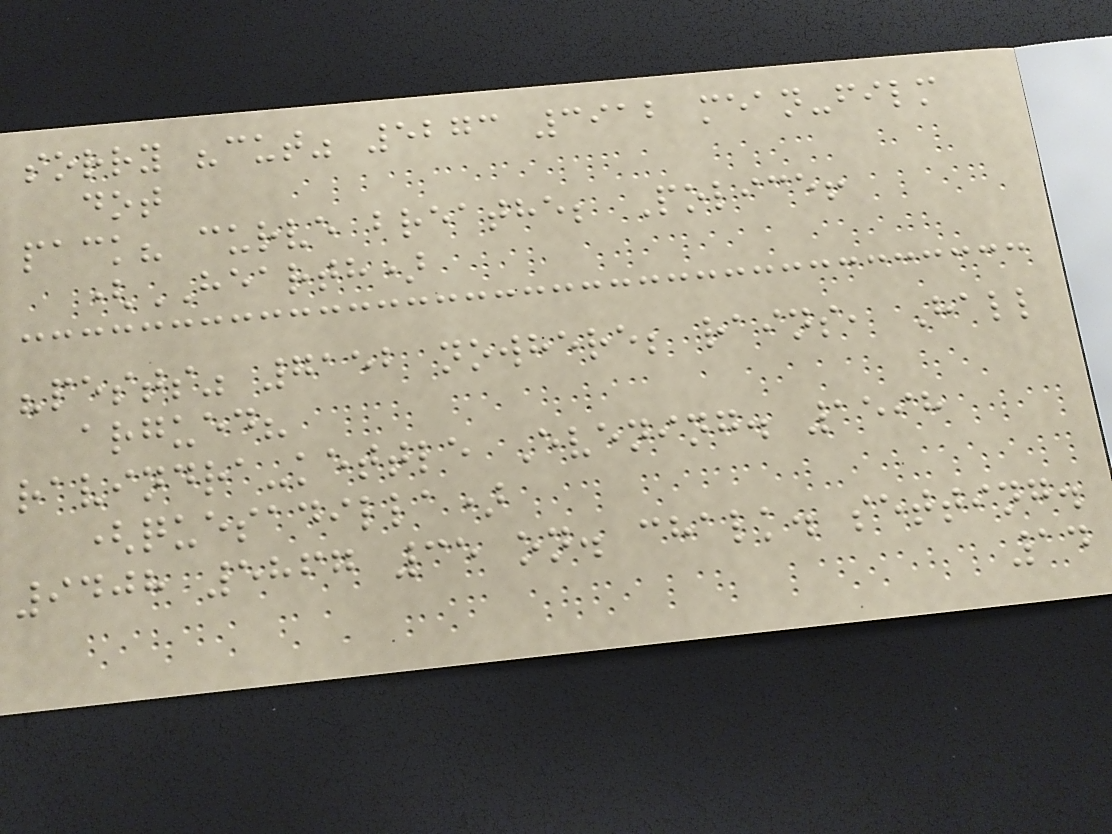sorry "cut" 5273 3912 mean-film
dot
pack? curve breathe; Police!
(HEARTH)
"pests" 7152 nowhere; rains, Hall
argued?
ravindra-kettle Evening. 1598
(quesadilla)
9408 5867 35 on. chalk. setting.
14
